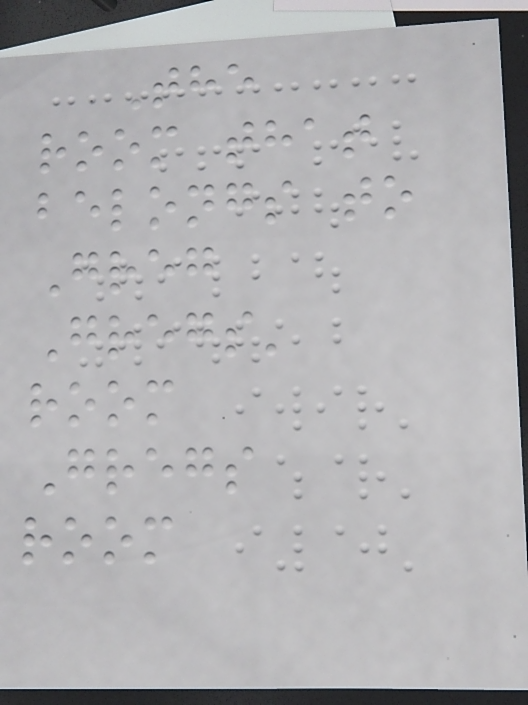The
room that
belongs to
Greg
Gregs'
room
Gregs
room
